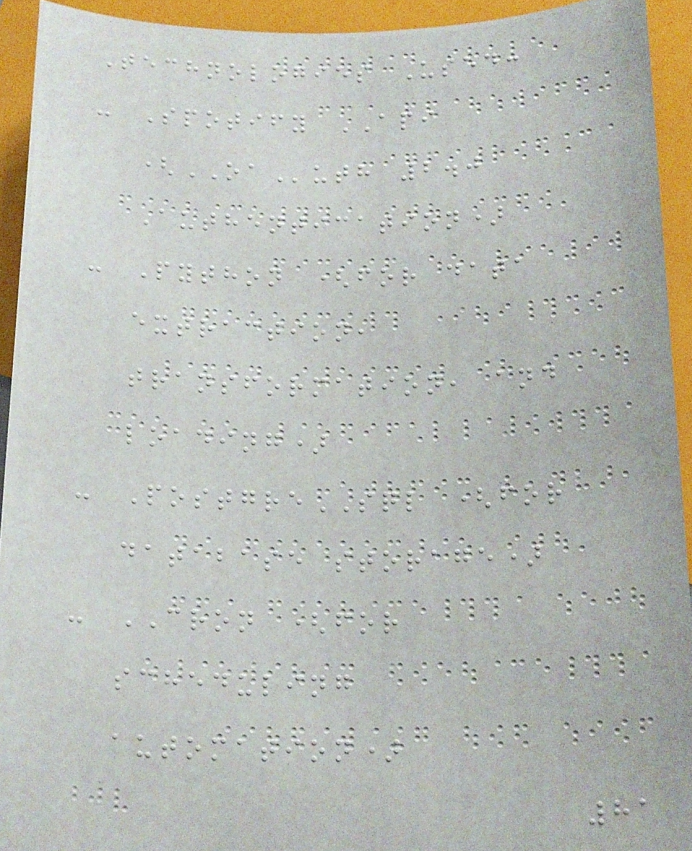Technologies Used:
- Spotify API
(OAuth 2.0
Authentication)
- Python (for data
extraction,
transformation, and
loading)
- PostgreSQL (for
database storage)
- CRON (for
scheduling
automation)
81
